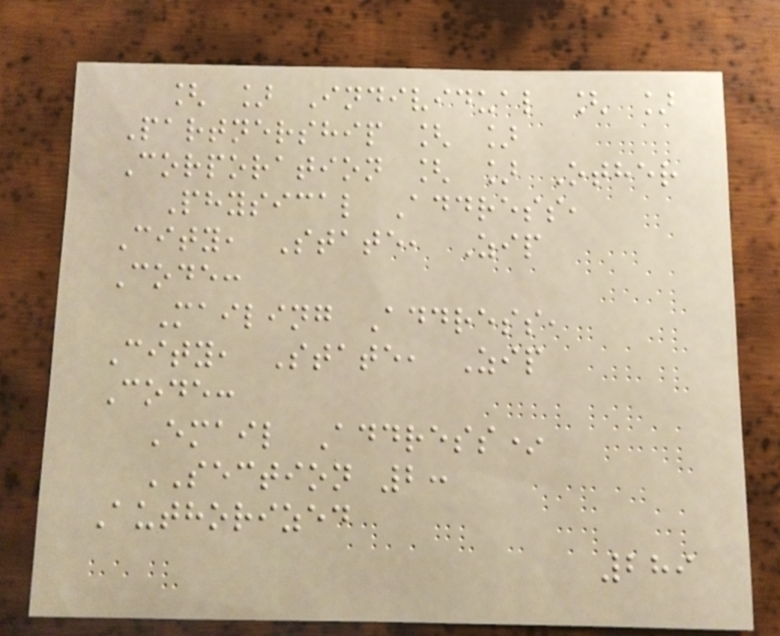[ ] Individual [ ]
Partnership [ ]
Corporation [ ] Other
Physical Address,
City, State, Zip
Code:
Mailing Address,
City, State, Zip
Code:
Email Address*
SECTION 2:
Authorized
289
